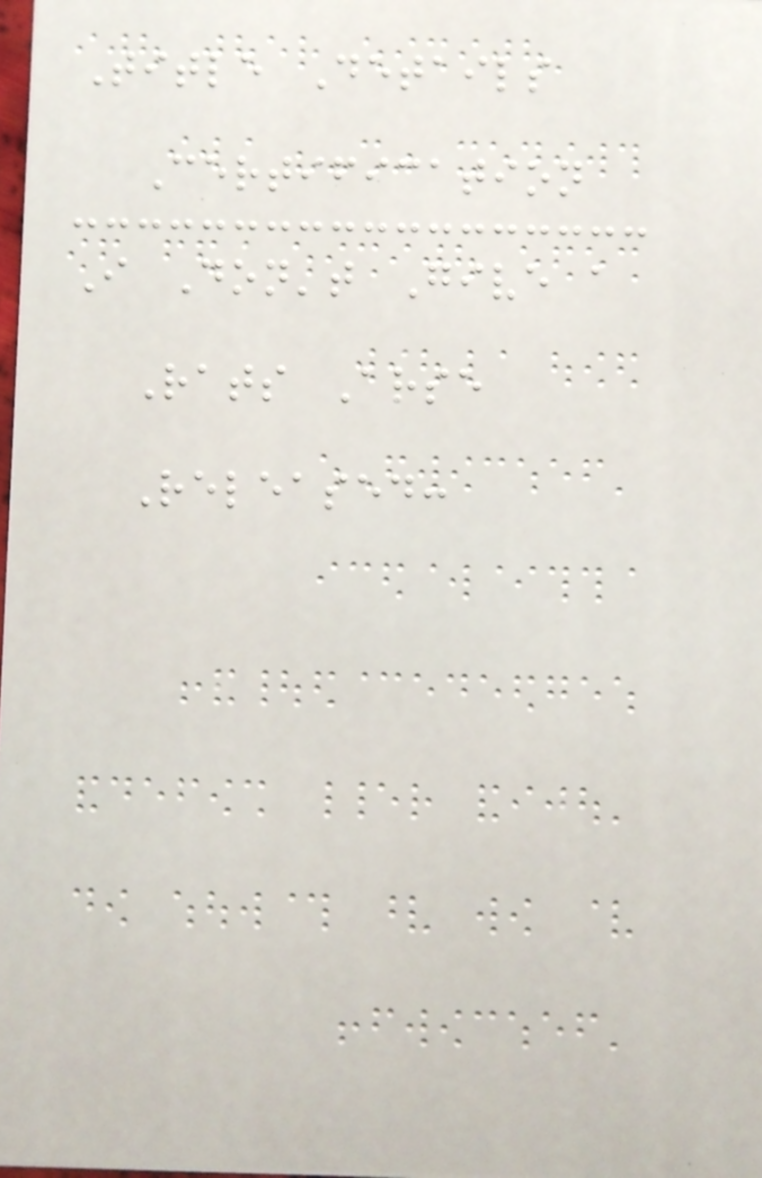Title Details
Certification
I Don't Give a
Rats Arse
Released:
